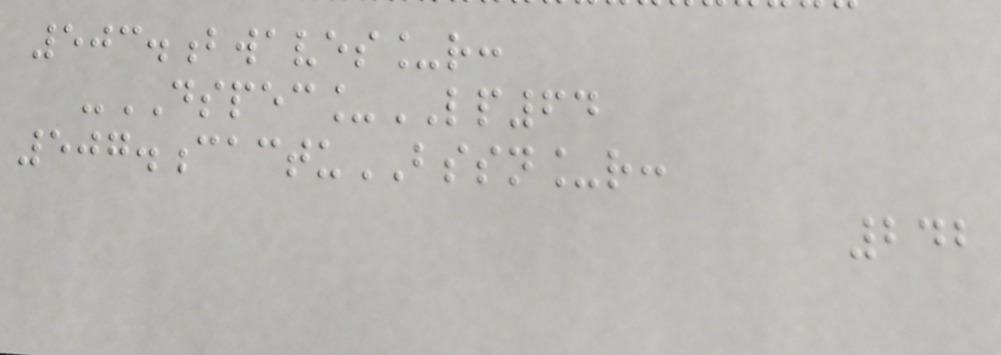503.bwaves_r:
-DSPEC_LP64
507.cactuBSSN_r:
242
